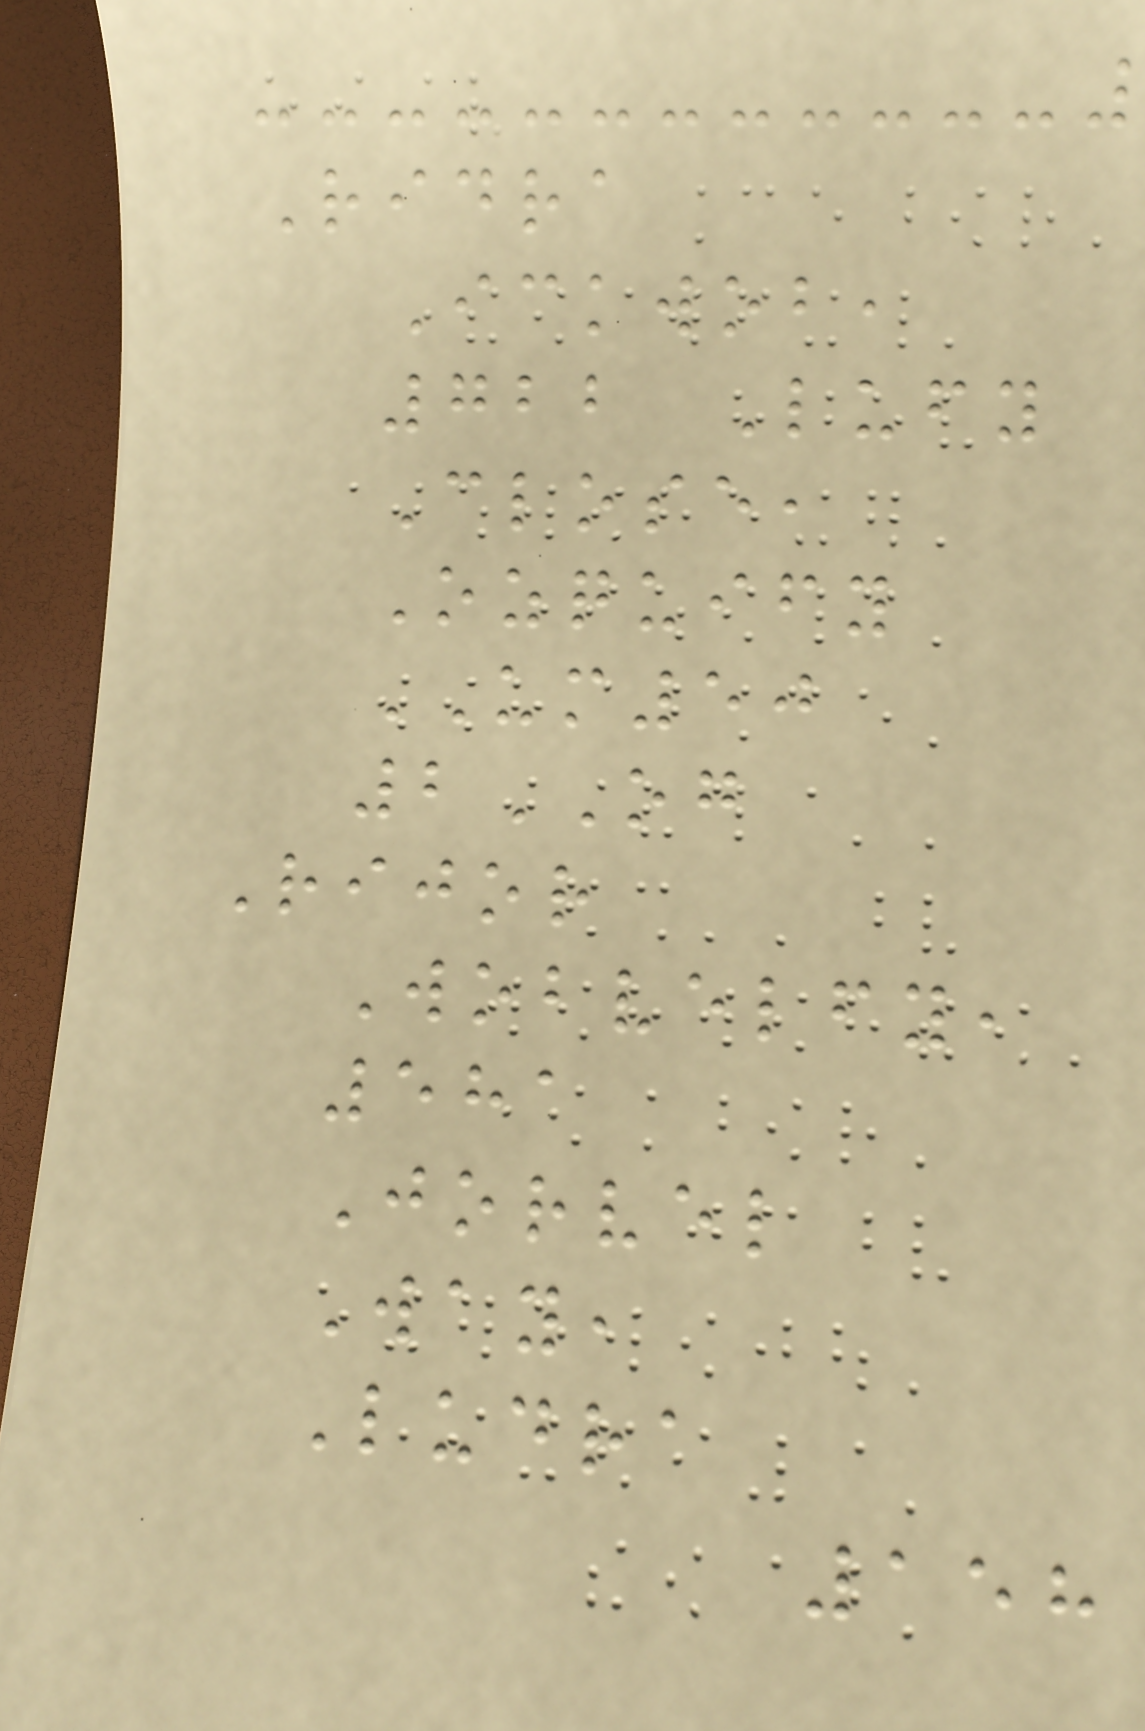Ridra
Ickwob,
722 Lufy
Close,
Ozquify
UM50
2OG
Rijor
Wobvelfy,
581
Jorvel
Way,
Ludra
158
